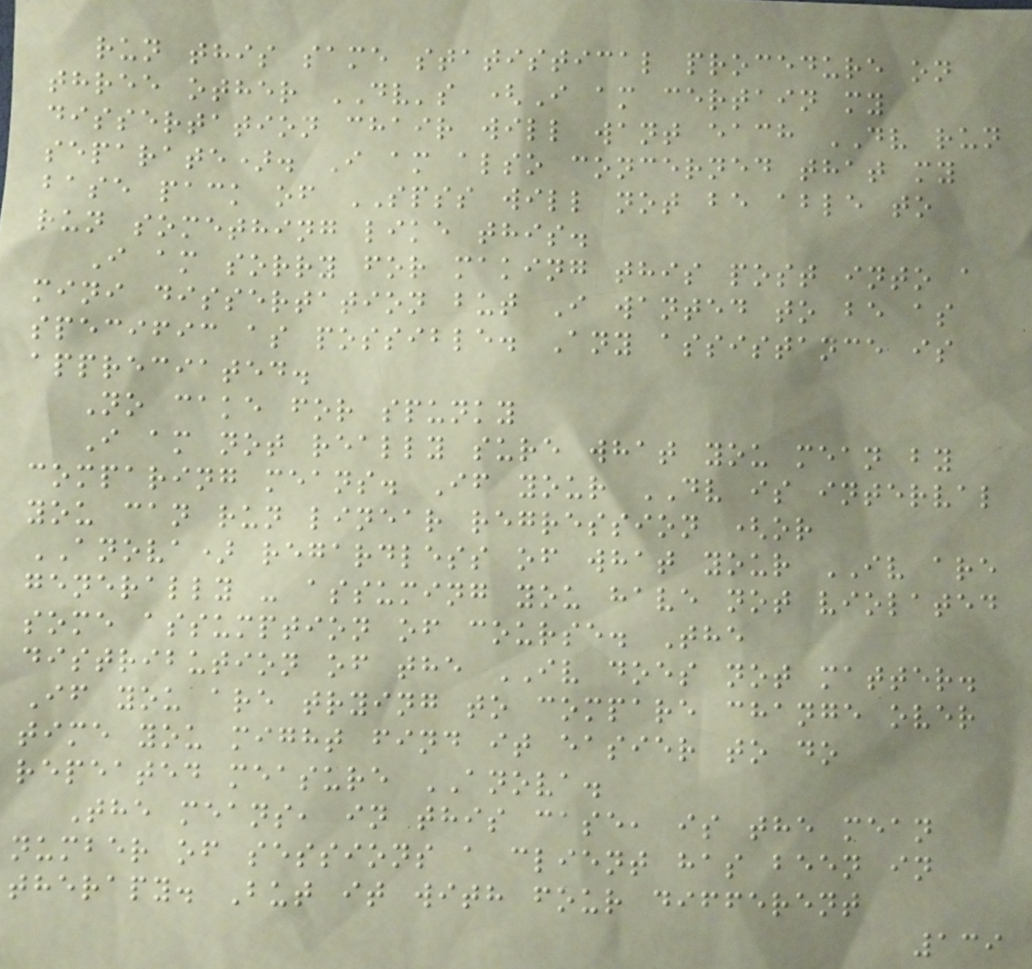run this same statistical procedure on
three other DV's (I am certain my
dissertation chair will want each DV run
separate). I am also concerned that my
base pack of SPSS will not be able to
run something like this.
I am sorry for making this post into a
mini dissertation but I wanted to be as
specific as possible. Any assistance is
appreciated.
No cake for spunky
I am not really sure what you mean by
comparing means. If your DV is interval
you can run linear regression (or
ANOVA) regardless of what your IV are
generally - assuming you have not violated
some assumption of course. The
distribution of the IV does not matter.
If you are trying to compare change over
time you might find it easier to do
repeated measure ANOVA.
The means, in this case, is the mean
number of sessions a client has been in
therapy. But it with four different
139
